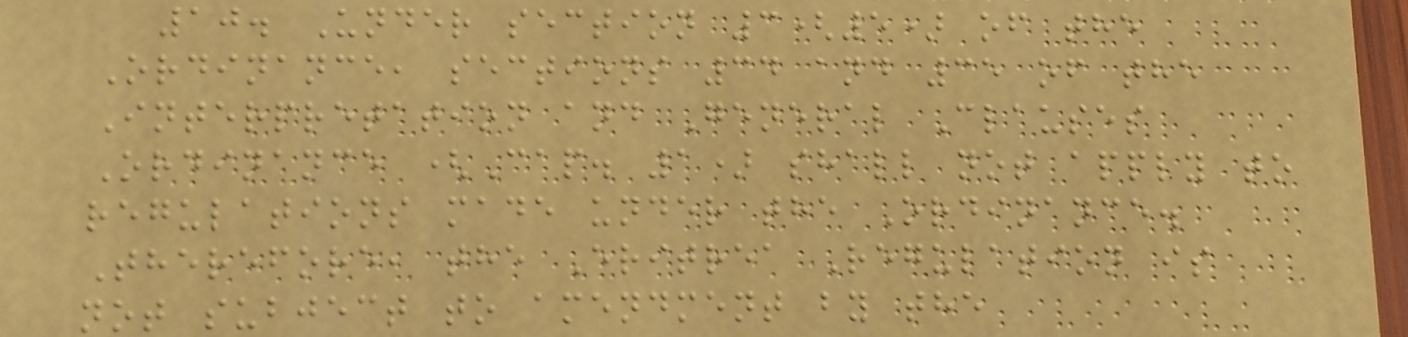10. Under section 3(5) of the
Ordinance, sections 34 and 35 of the
Interpretation and General Clauses
Ordinance (Cap. 1) shall not apply to
regulations made under the Ordinance.
Therefore, the Eritrea Regulation is
not subject to amendment by the
